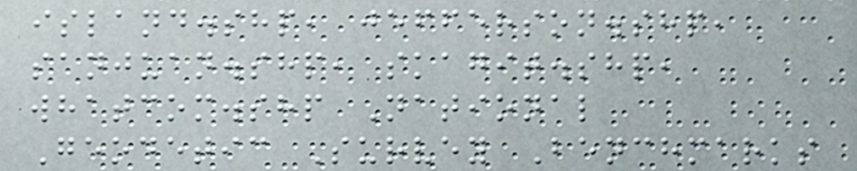island.shp, jefferson.shp,
sanjuan.shp, skagit.shp,
whatcom.shp National
Geodetic Survey Benchmarks
